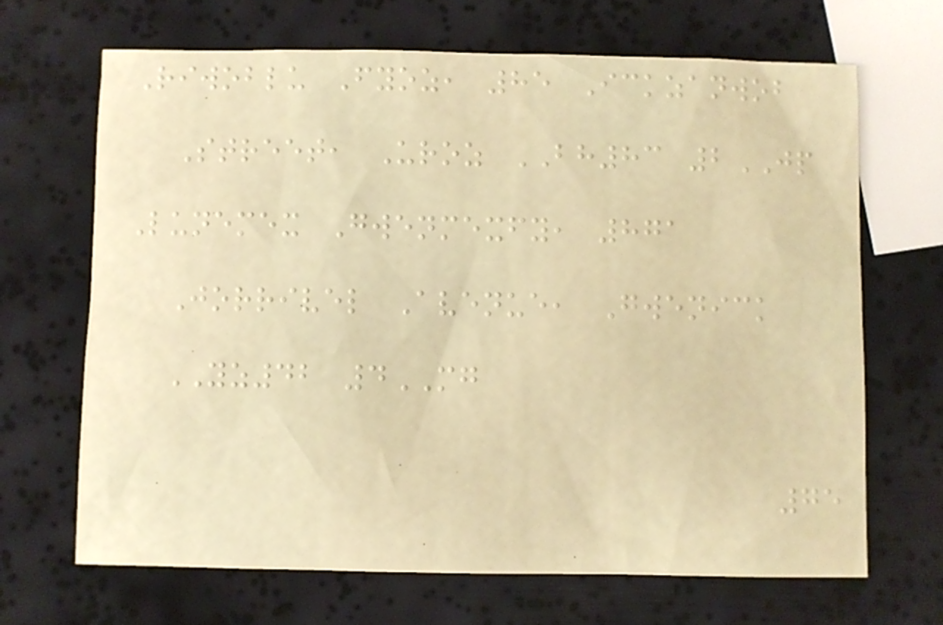Riwoblu Fyoz, 85 Ickzanwob
Street, Uroz BH83 2JP
Lunemex Gwenmexfy, 871
Jorrivel Avenue, Gwenick
YZ42 4MG
75
